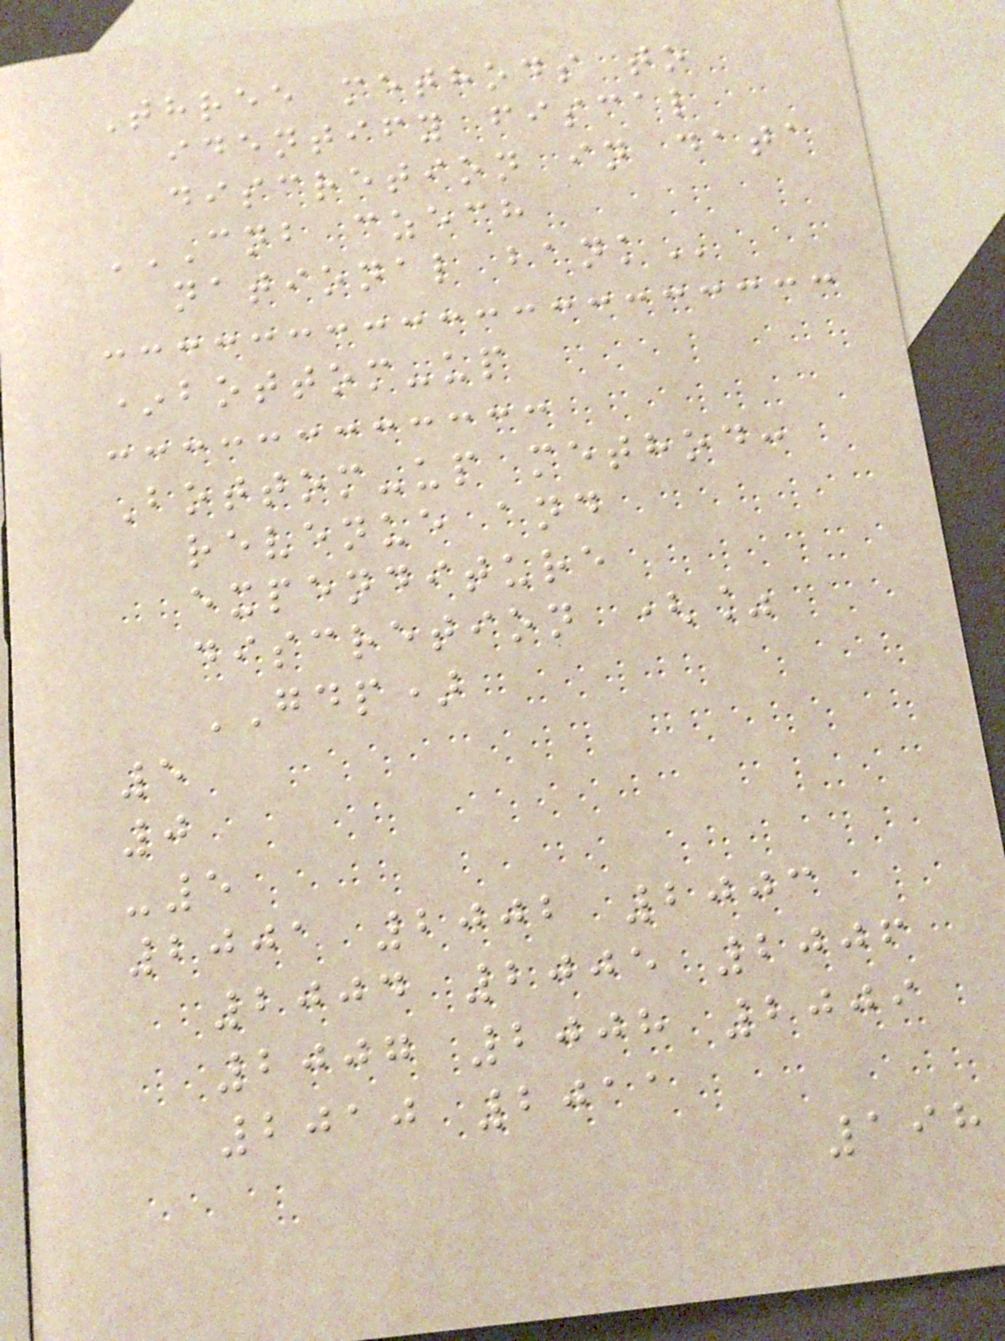Three methods to
identify fiscal
discretion in data
CNB CZECH
NATIONAL BANK
*bottom-up
Bottom-up method:
revenue and
expenditure
discretion (%
GDP)
5
0
-5
2001 2002 2003
2004 2005 2006
2007 2008 2009
2010 2011
198
